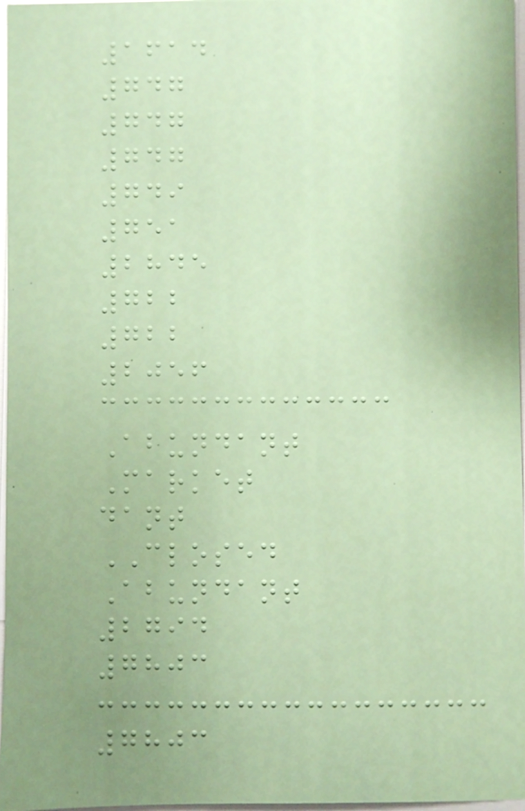1614
747
747
747
749
751
2845
722
722
2056
Abundant
Market
dant
CLOSED
Abundant
2794
7803
7803
